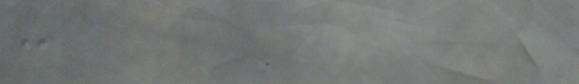-
